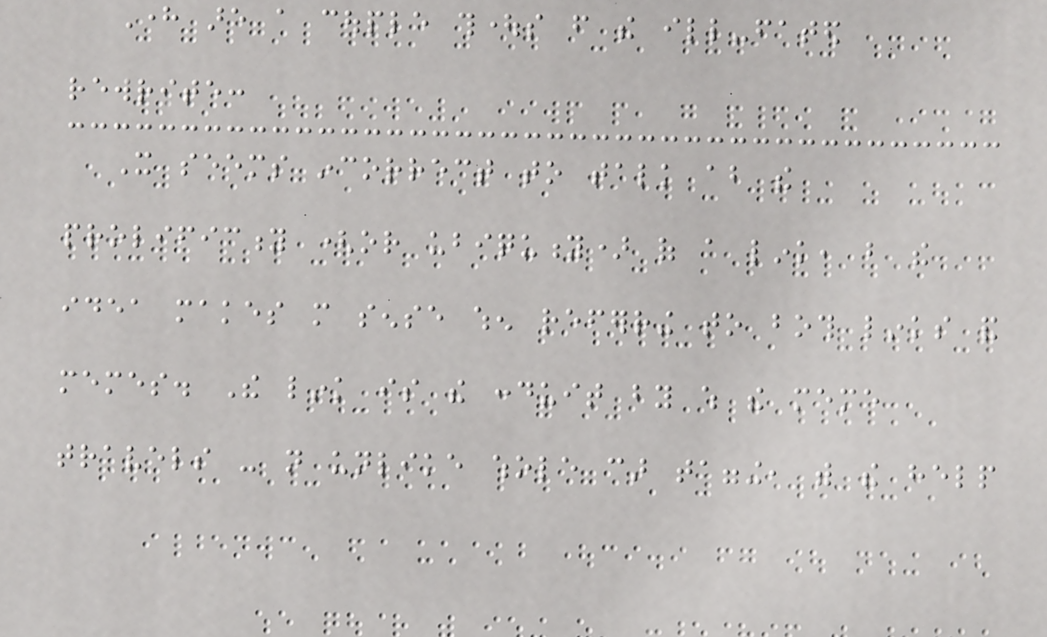Here are a couple thoughts from the ill-fated
rewrite:
It seems incorrect to talk about the
prolificity (or ubiquity) of a link, but the
idea makes more sense when referring to both links and
memes. The link is the conduit by which the meme
travels - not unlike whole car tagging, with the help
